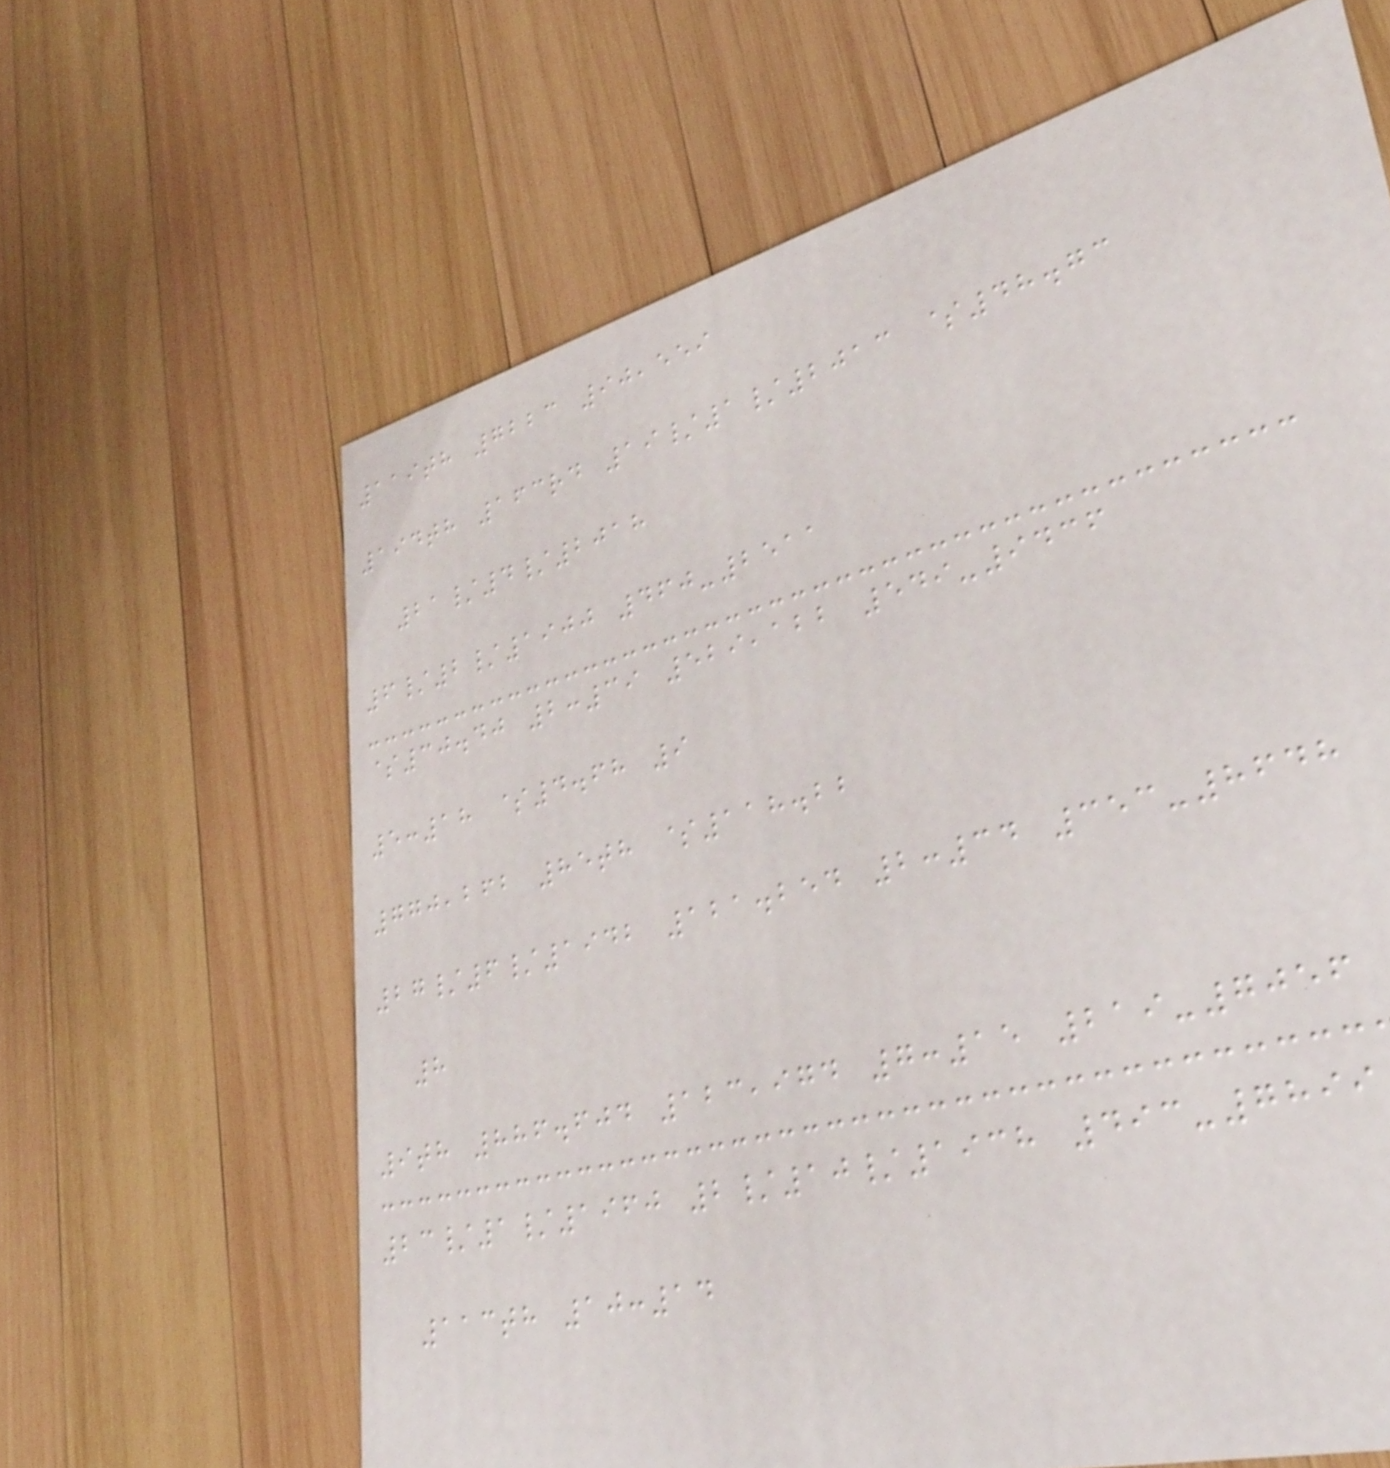119th 7223 90,559
194th 163rd 19/1/2013 $48.73
21/4/2018
6/2/1900 460-2511
$30.40 2:39 529,122 549-9436
5:18 $4.68 9
770,262 85th $118.22
27/6/1942 121.254 2:34 353-8648
8
9th 886.604 123,974 7:15 219-7056
23/1/1960 2/10/1938 493-7899
113th 10:14
